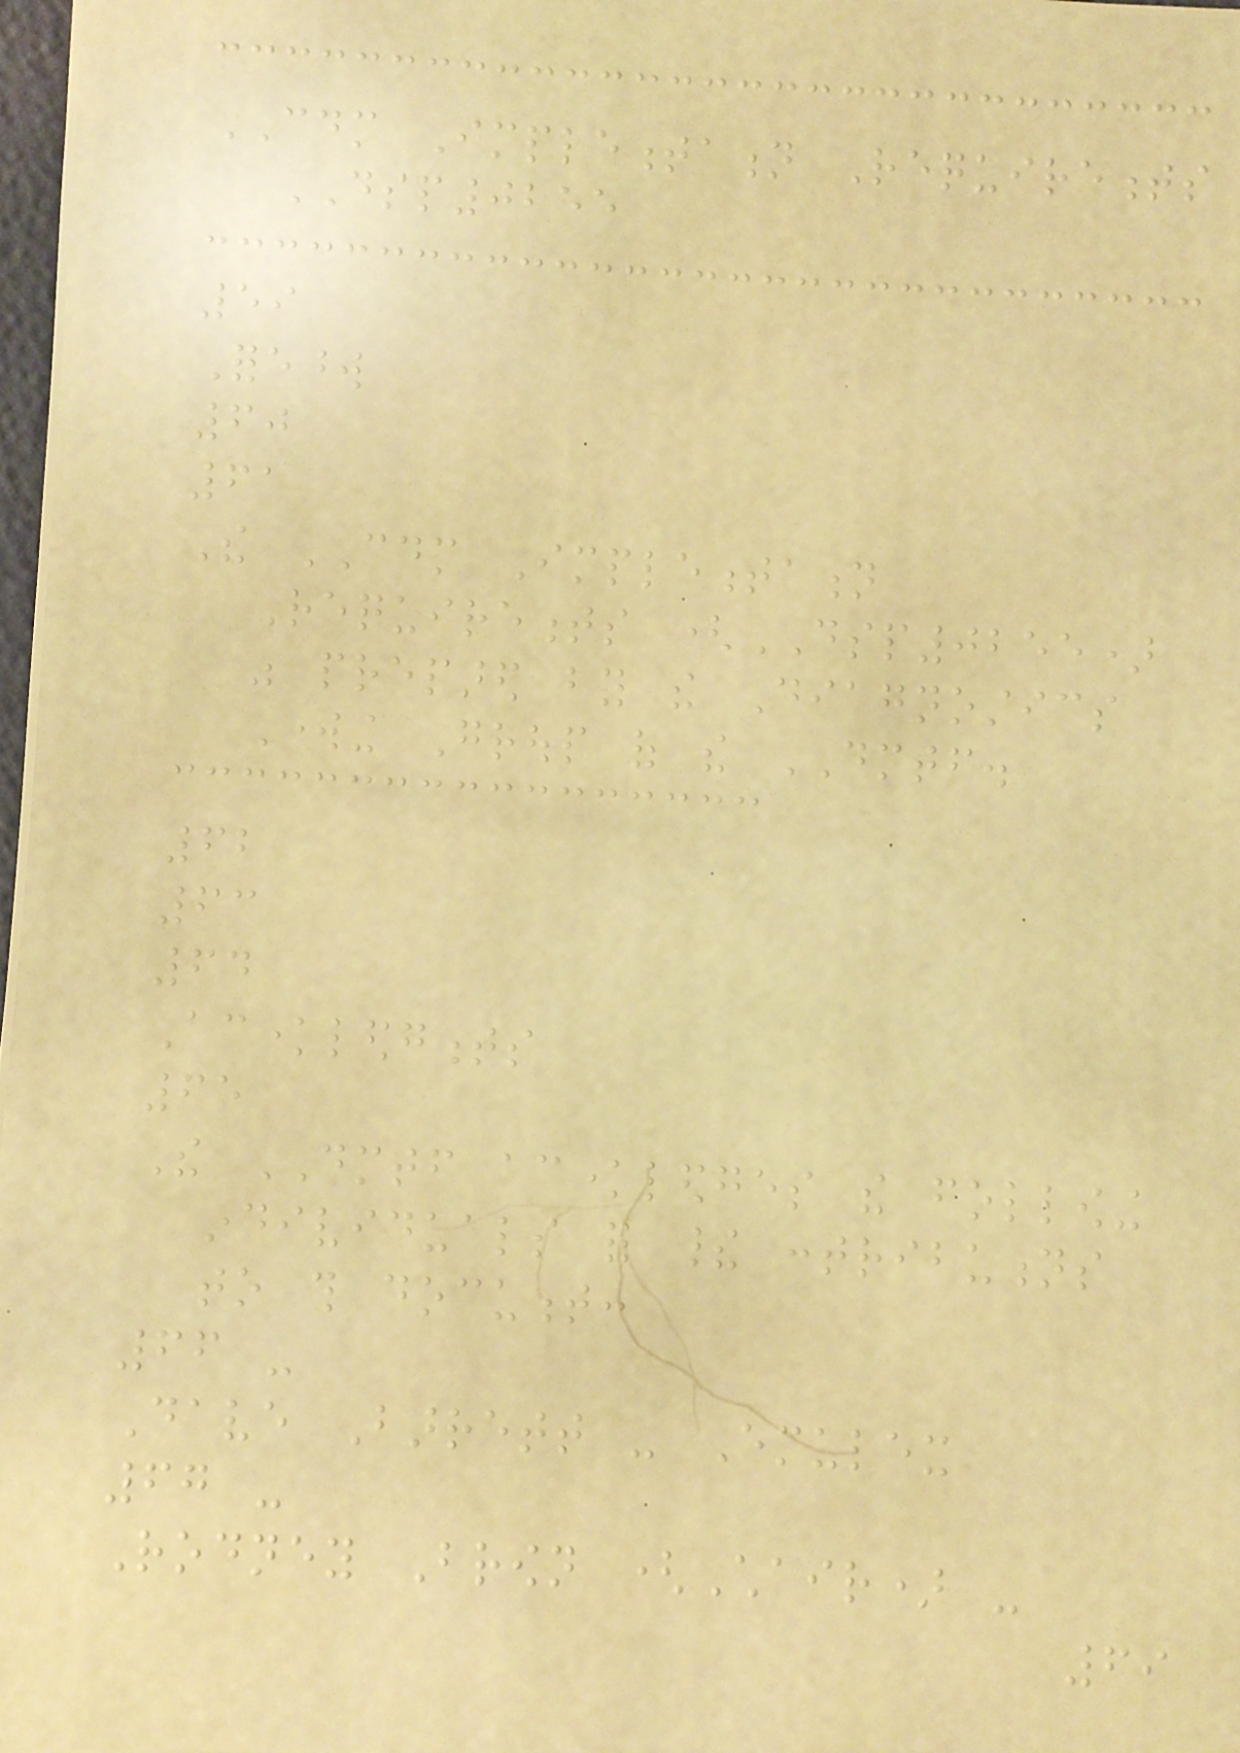CDM Implementation Requirements
DSP0255
59
Foreword
60
61
The CDM Implementation
Requirements (DSP0255)
was prepared by the Diagnostics
Working Group of the DMTF.
62
63
64
Acknowledgments
65
The DMTF acknowledges the following
individuals for their contributions
to this document:
66 -
Dave Barrett - Emulex
67 -
Rodney Brown (Chair) -
69
